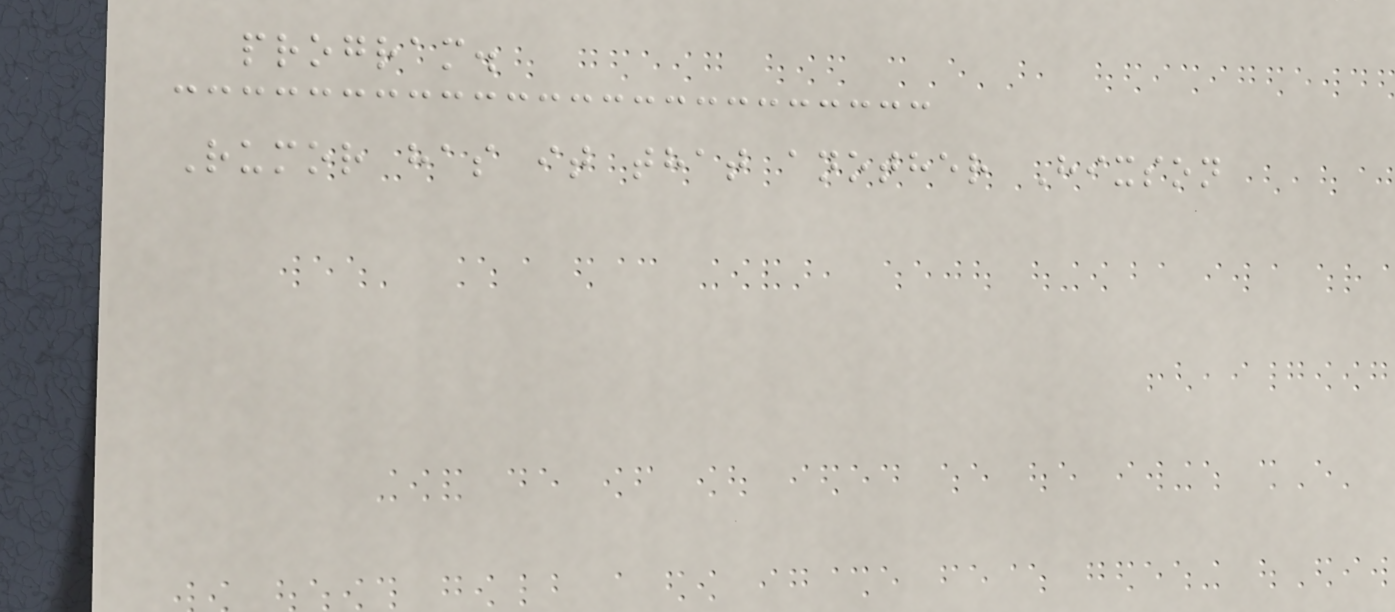program.
Rumor has it that another Hixson
